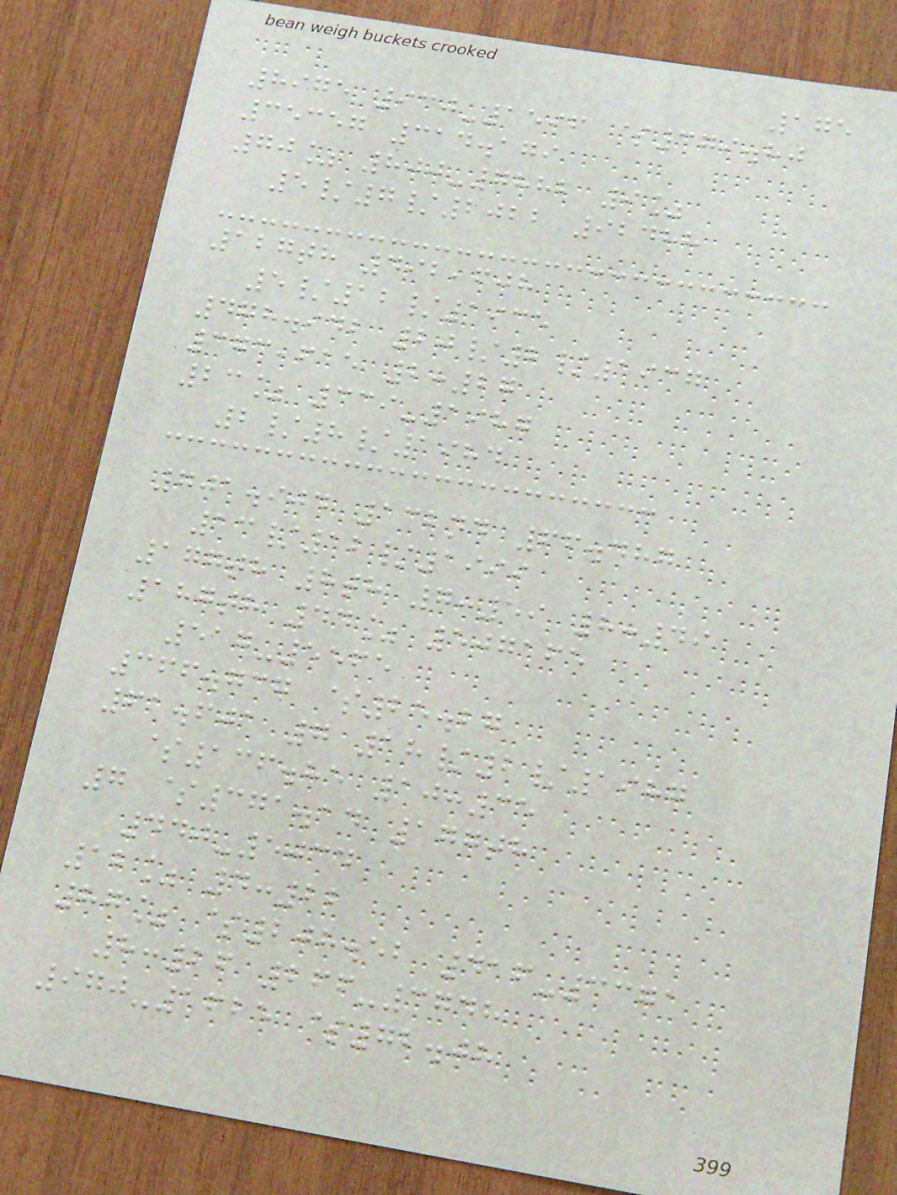175
8975 930-1596 $379.80
35357 314.179
70% 800-7882 9%
5/7/2022 92488
127th 492,608
5/12/1935
478.942 20/2/1937
373,615 2:27
23% 339-1987
2/8/1984
701.904 132nd 66.487
13/12/1999
177th 8th 7:59 8:49
187th 44% 507165
517-5565
366.737 $25.27
61.601 7 18/2/1987
$136.85 10:35
7 $371.14 177th
440-5034
12% 4:22
87% $208.52 416-3371
8:26 266-3748
970-1625 $72.08
